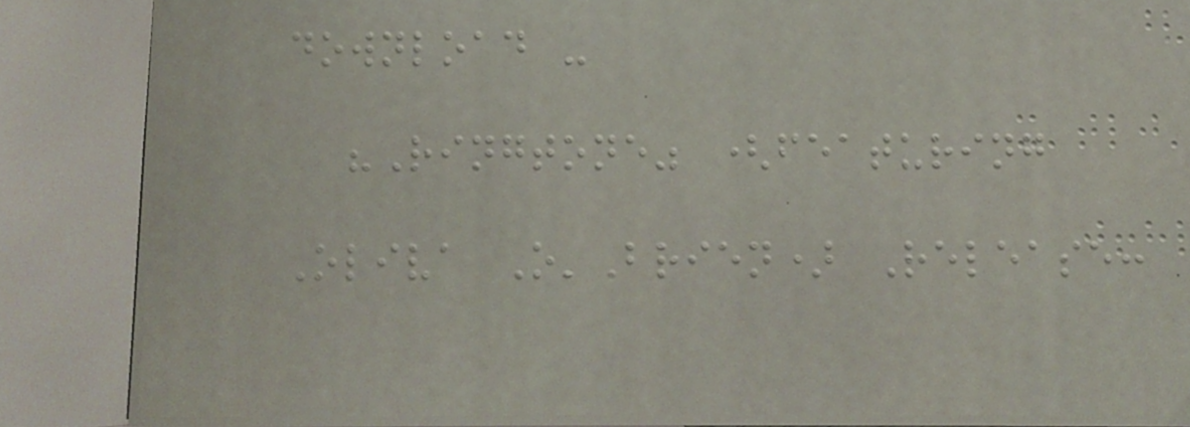download -
"Ringtone" (featuring
Oliva O'Brien) Release:
